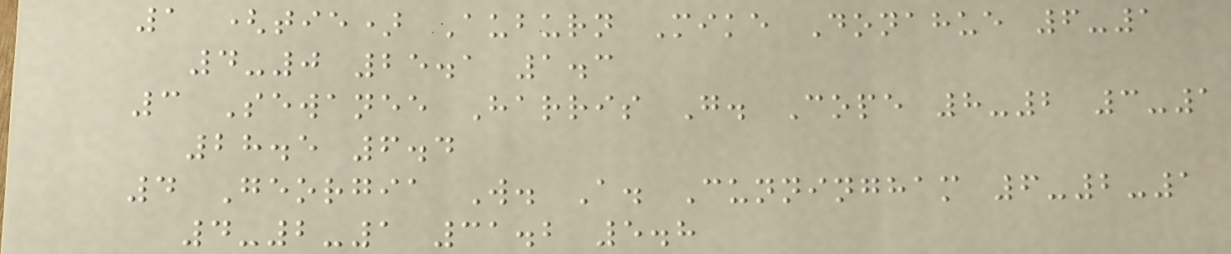1 (tie) Auburn Mike Donahue 6-1
4-0 25.1 1.3
3 Sewanee Harris G. Cope 8-2 3-1
28.5 6.4
4 Georgia W. A. Cunningham 6-2-1
4-2-1 31.2 5.8
